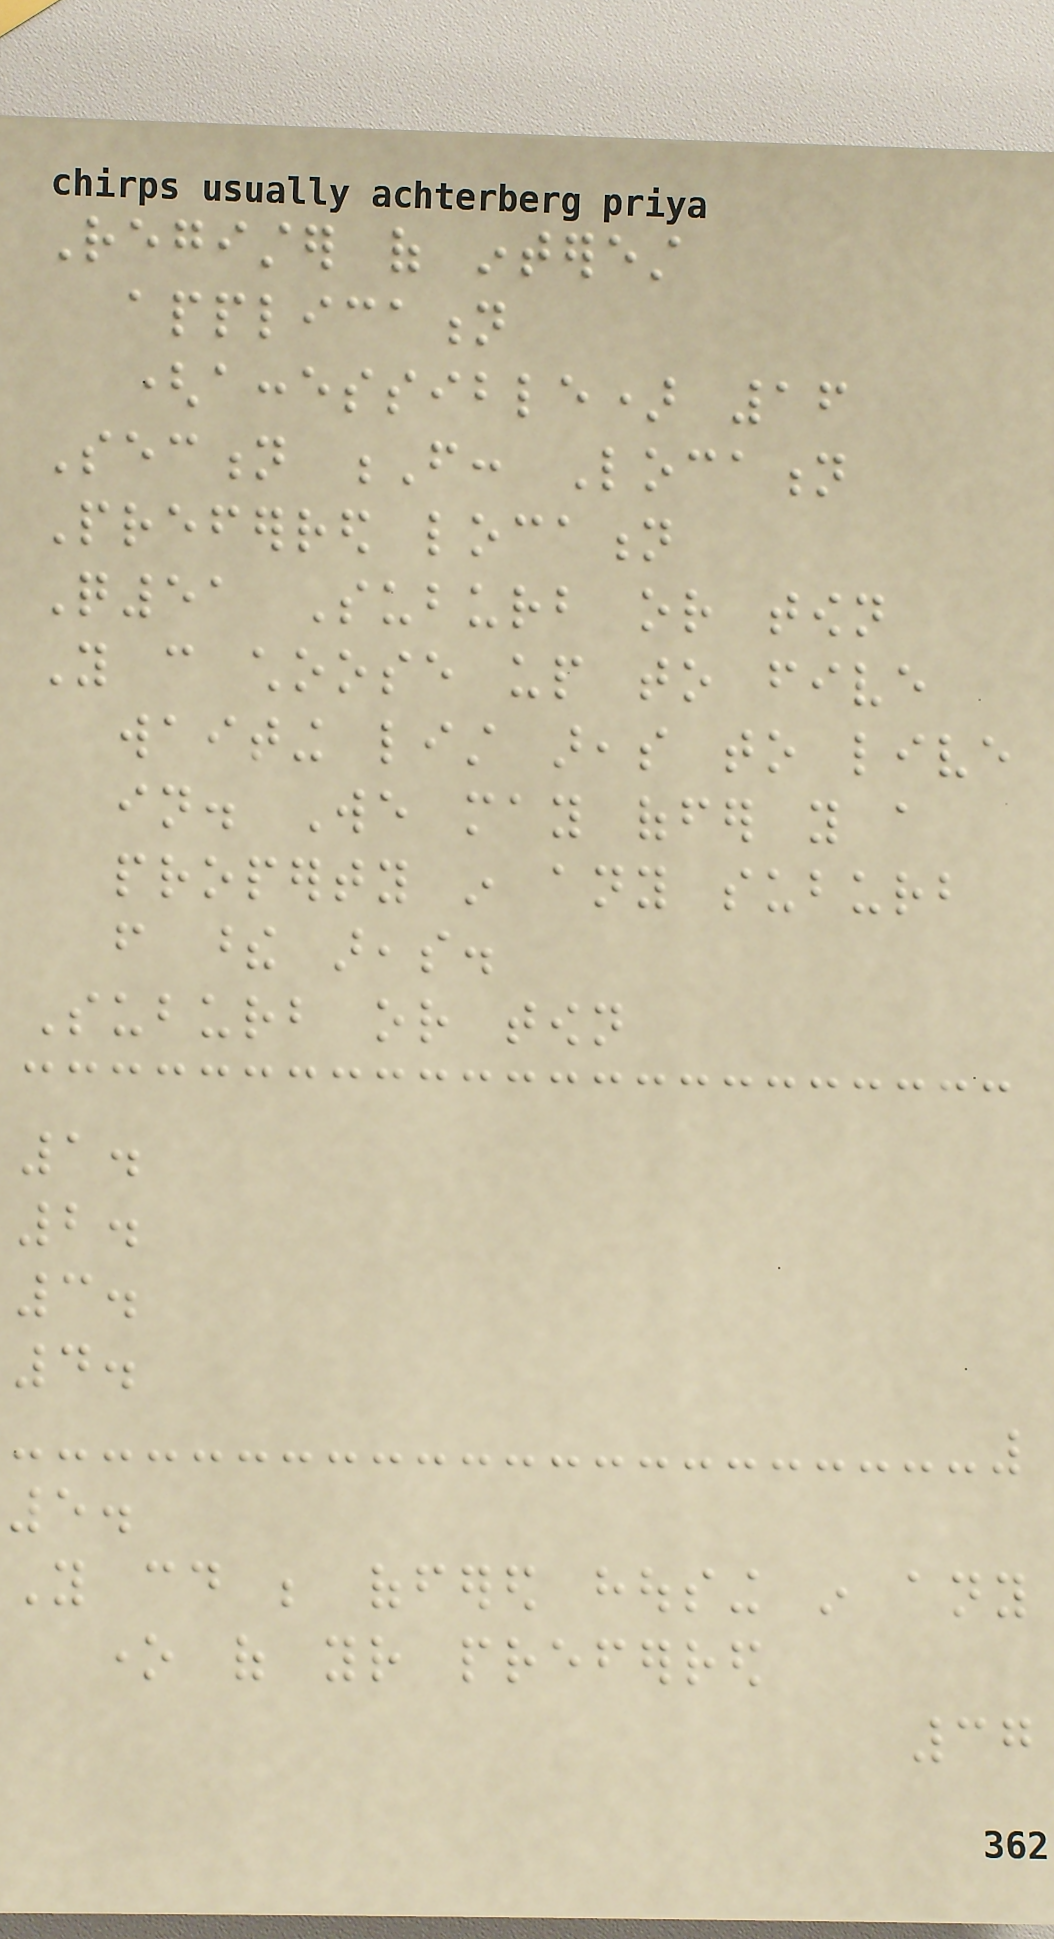Register of interest
application
(accessible) 16
Section F: Location
Preferred location
Q51 Suburb or town
You can choose up to five
waiting list areas to live
in. We may offer you a
property in any suburb
from these areas.
Suburb or town
1.
2.
3.
4.
5.
You could be offered housing in any
one of your preferred
37
